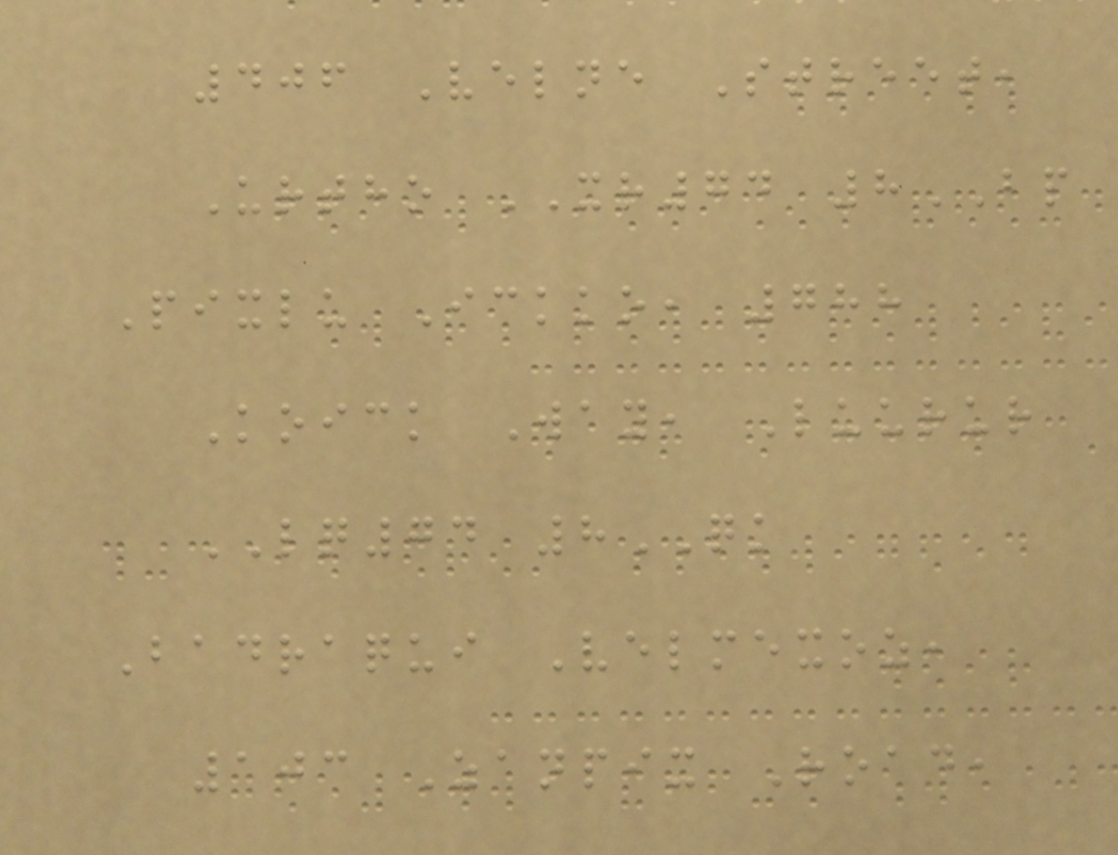406 Velne Street,
Urtho XR74 8BP
Pixlu Ickko, 788
Koick Way, Luurur
LQ74 8QK
Badraqui Velmexoz,
103 Zanpix Road,
